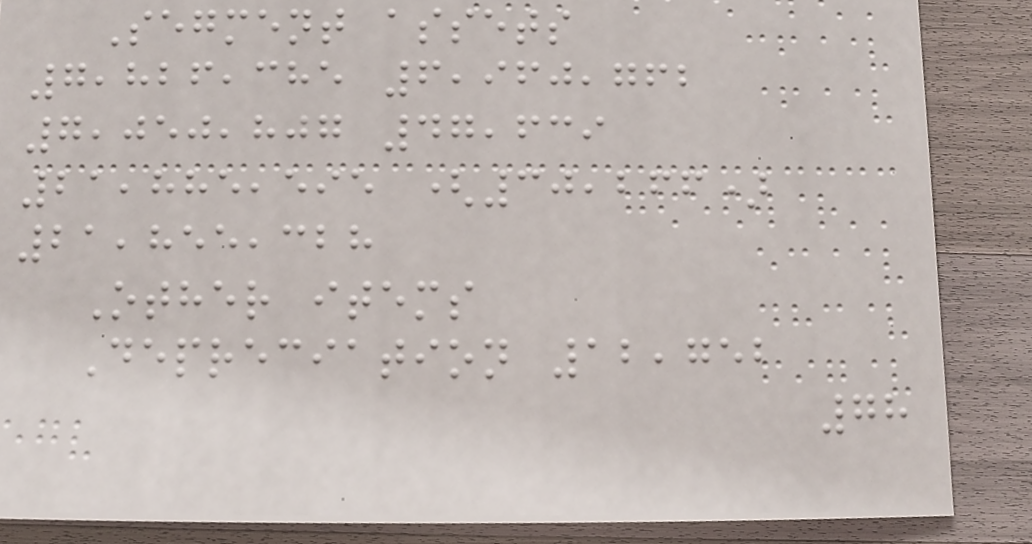Segment assets
7,826,385 6,960,762
7,050,807 47,639
21,885,595 (30,266)
21,855,328
Other items
Depreciation 12,752
78
